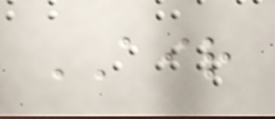AIR
